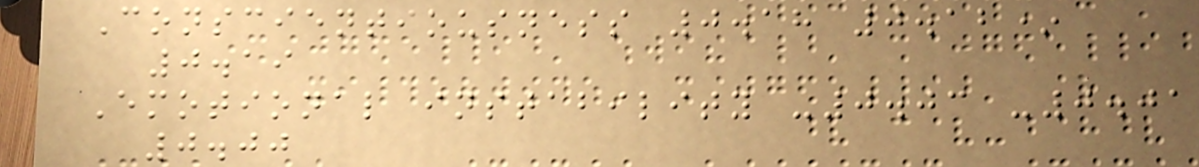Conscientiousness 0.18 0.12*
0.19
Emotional instability -0.03 -0.01
0.00
